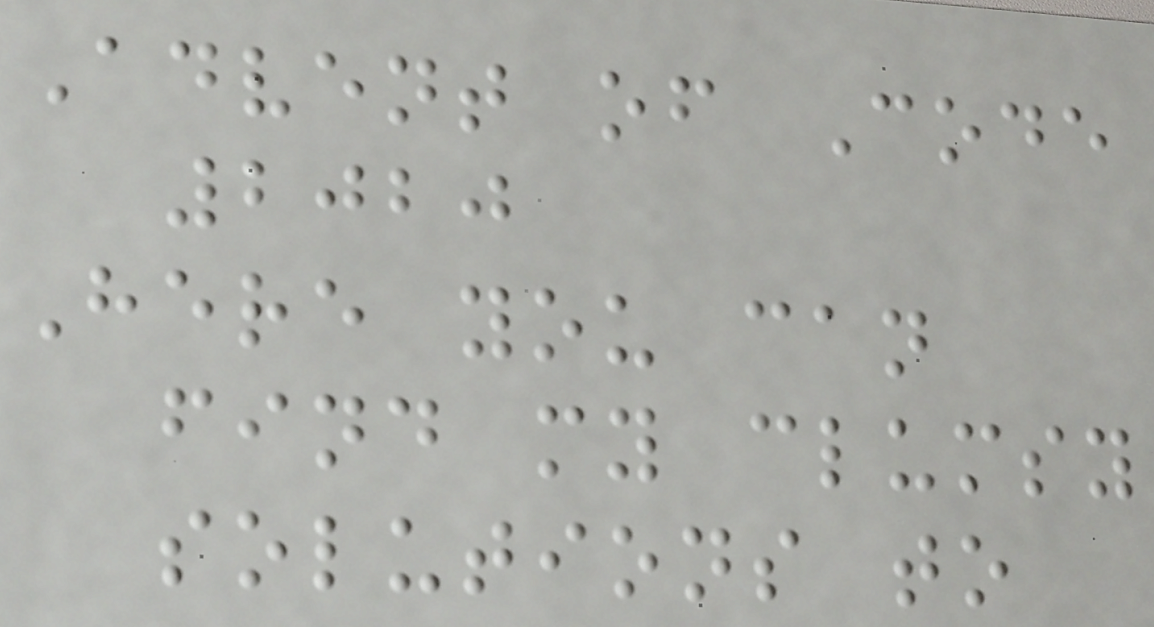Advent of Code
2020
Here you can
find my clumsy
solutions to
